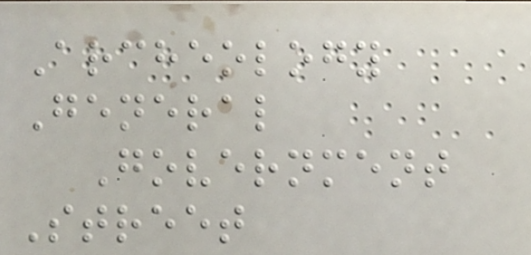Archeology
General
Government
Street
